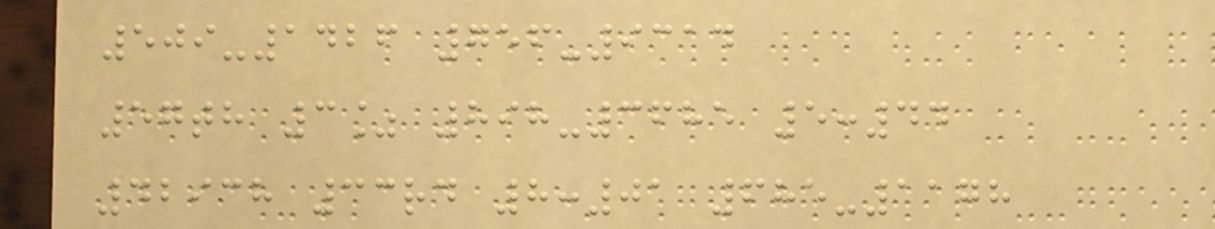509-1426 756-9314
57th 3% 898-3685 5:44
42938 33rd 8:01 685-1178
